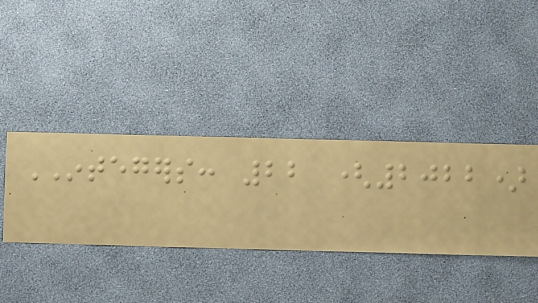INTEGERS: 22 (2022)
